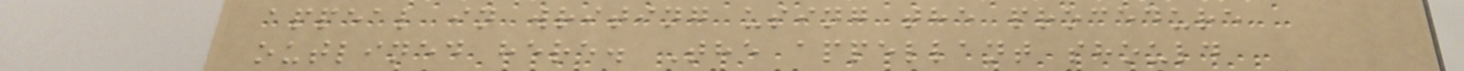appeal in writing using the procedure
outlined here. The appellant should
